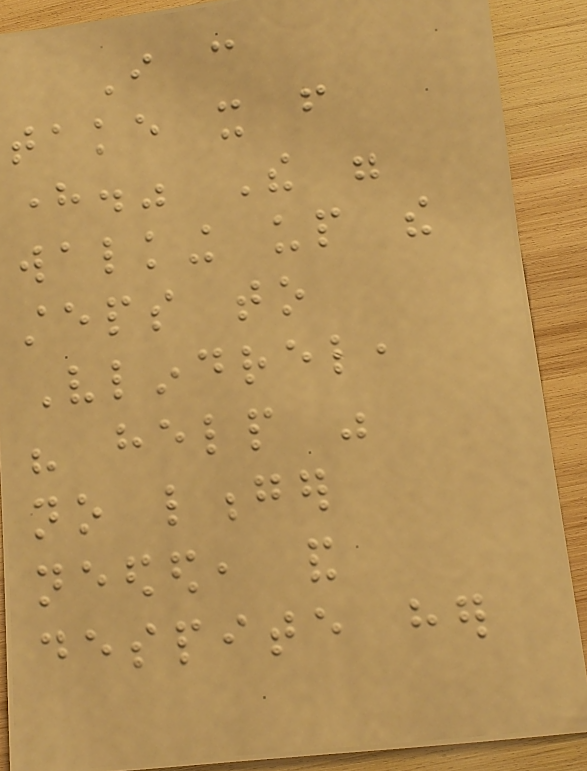I can
take it from
here." The were
walking up the
steps to
Vlindrel,
his help was
no longer
needed, and
despite her
